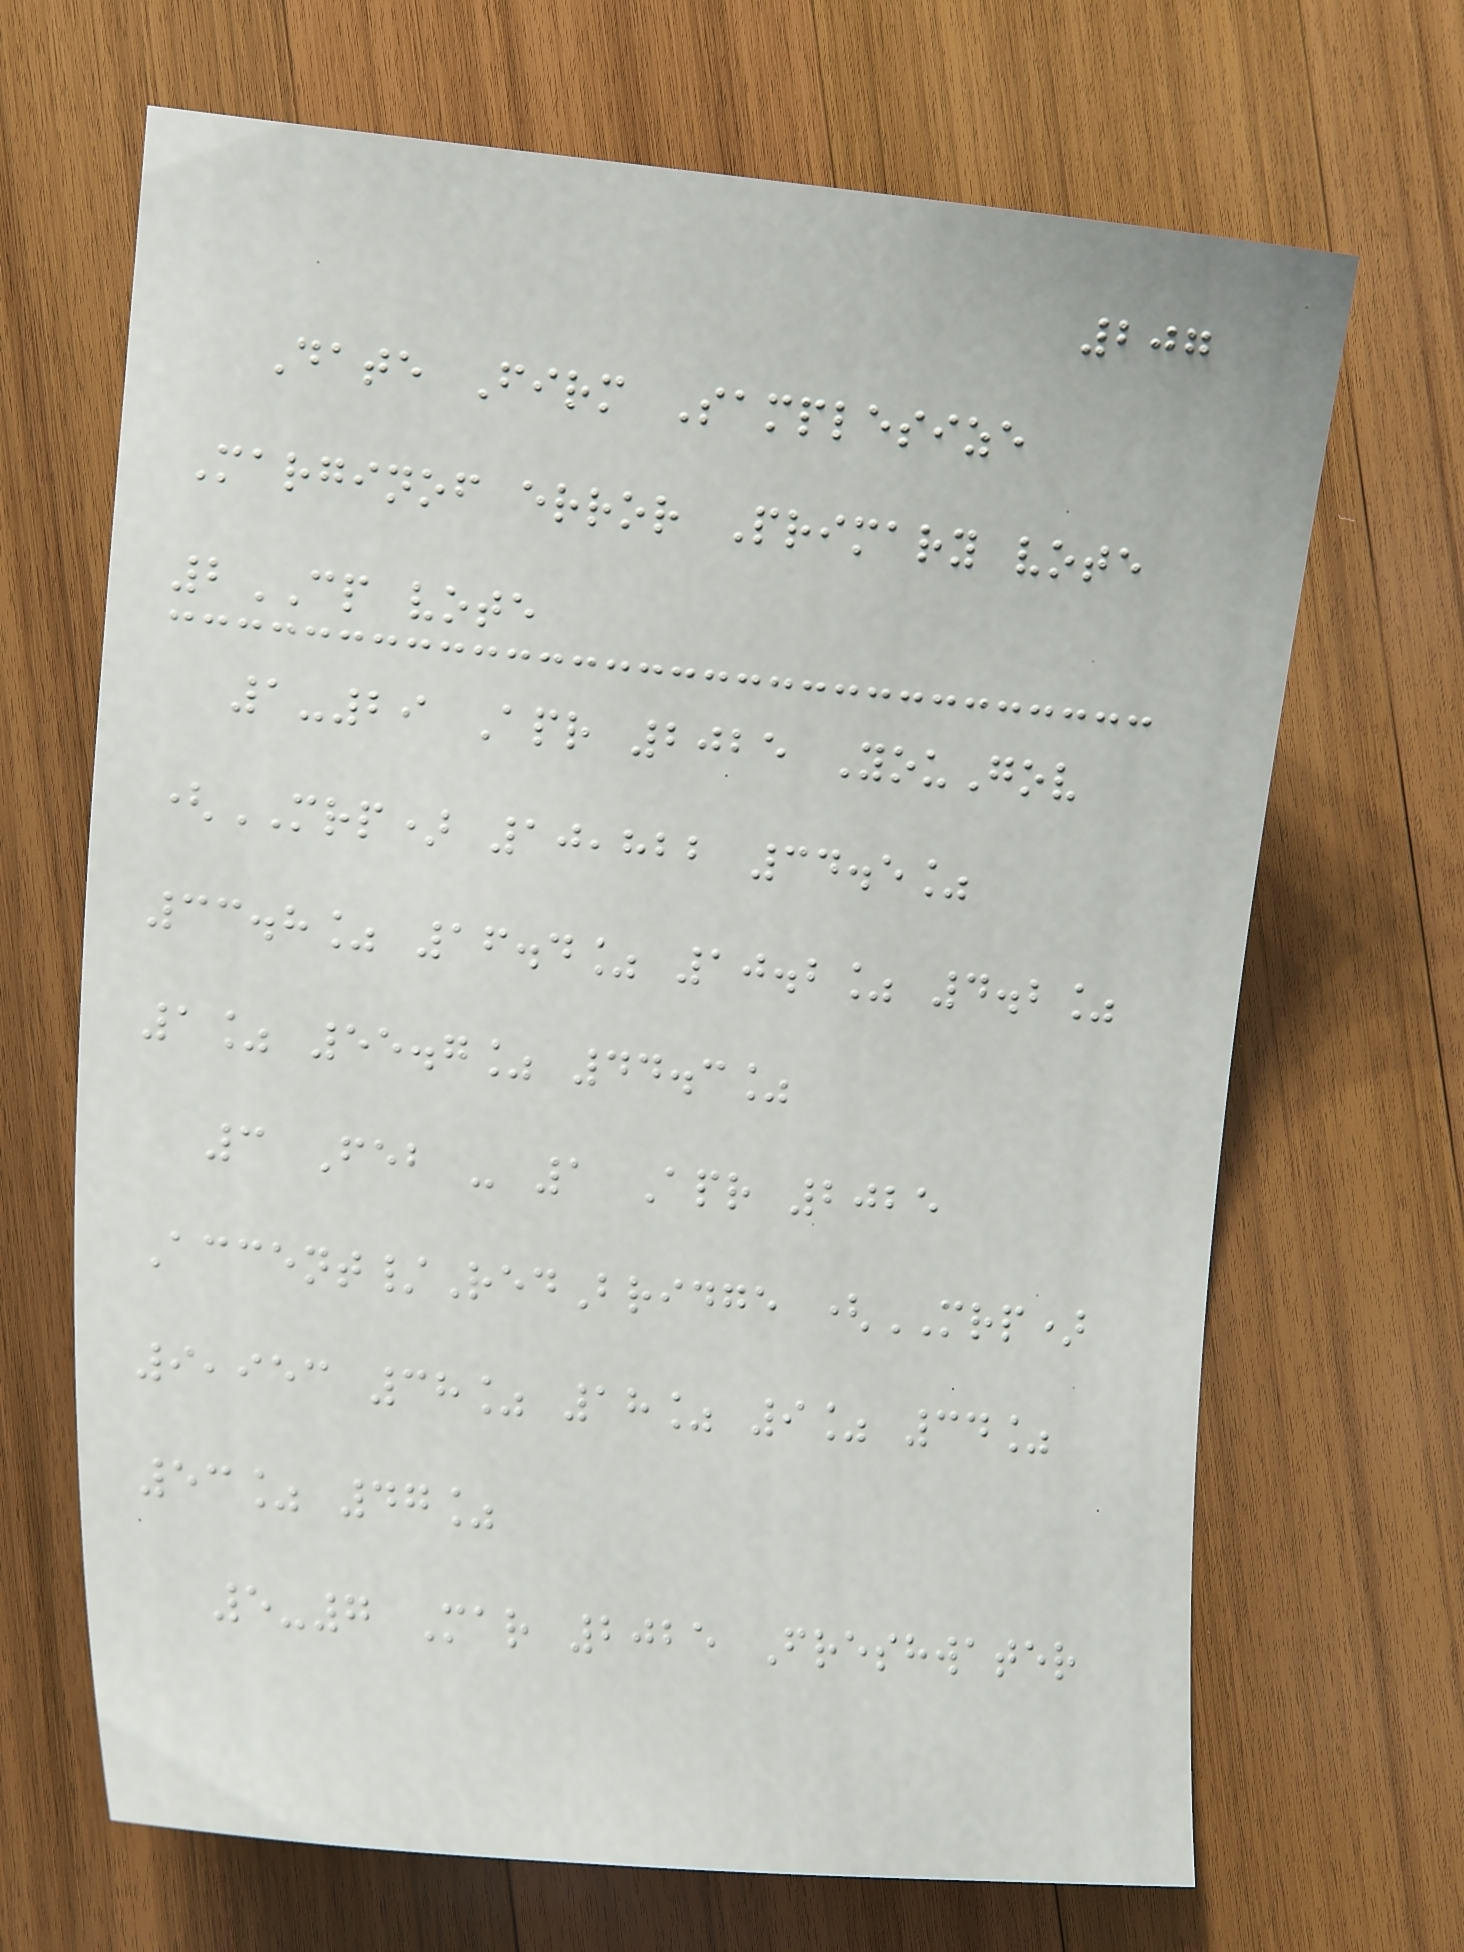207
Date Firm Samplesize
Marginof error Primary vote
2CP vote
1-29 Apr 2025 YouGov
(MRP) 10,822 34.5%
33.8% 16.4% 10.2% 4.2%
1% 55.7% 44.3%
3 Feb - 1 Apr 2025
Accent/RedBridge (MRP)
9,953 38% 18% 9% 34%
53% 47%
5-7 Mar 2025 Freshwater
